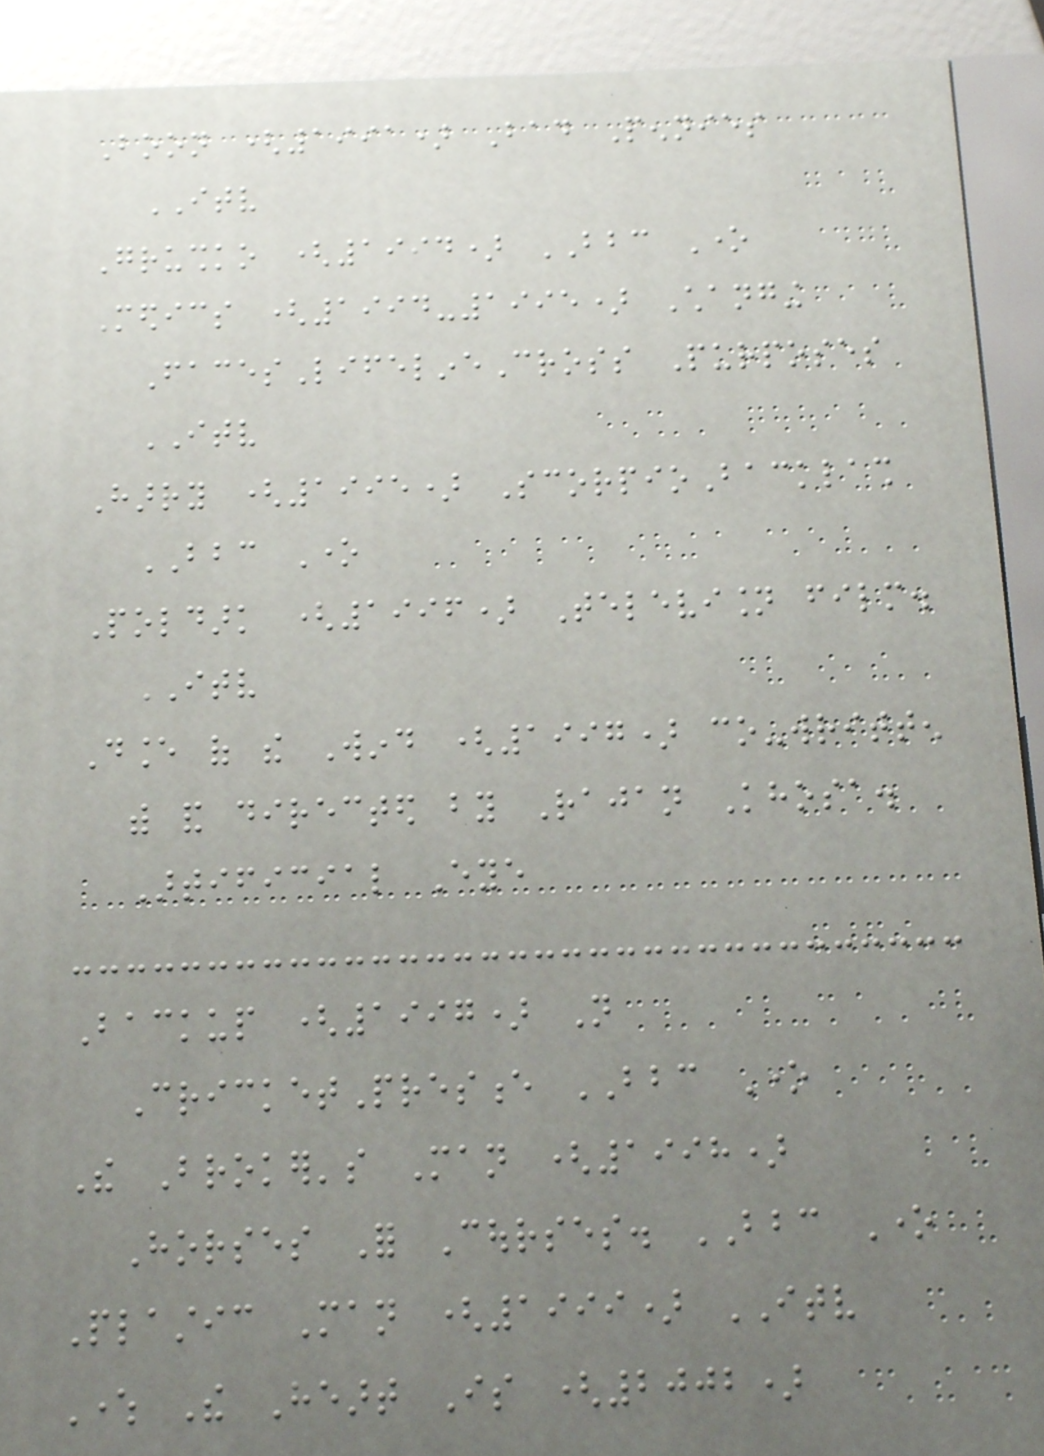Boon (1991) Bad Pennies
ITV
Grushko (1994) BBC One
Medics (1994-1995) Changing
FacesLifelineCross Purposes
ITV
Harry (1995) ScorpioBacklash
BBC One
Poldark (1996) Television film.
ITV
Dance of the Wind (1997) co-written
with and directed by Rajan Khosa.
Artificial Eye
Backup (1997) Not
CricketPresence BBC One
The Broker's Man (1998)
Horses For Courses. BBC One
Plastic Man (1999) ITV
Where The Heart Is (2002)
